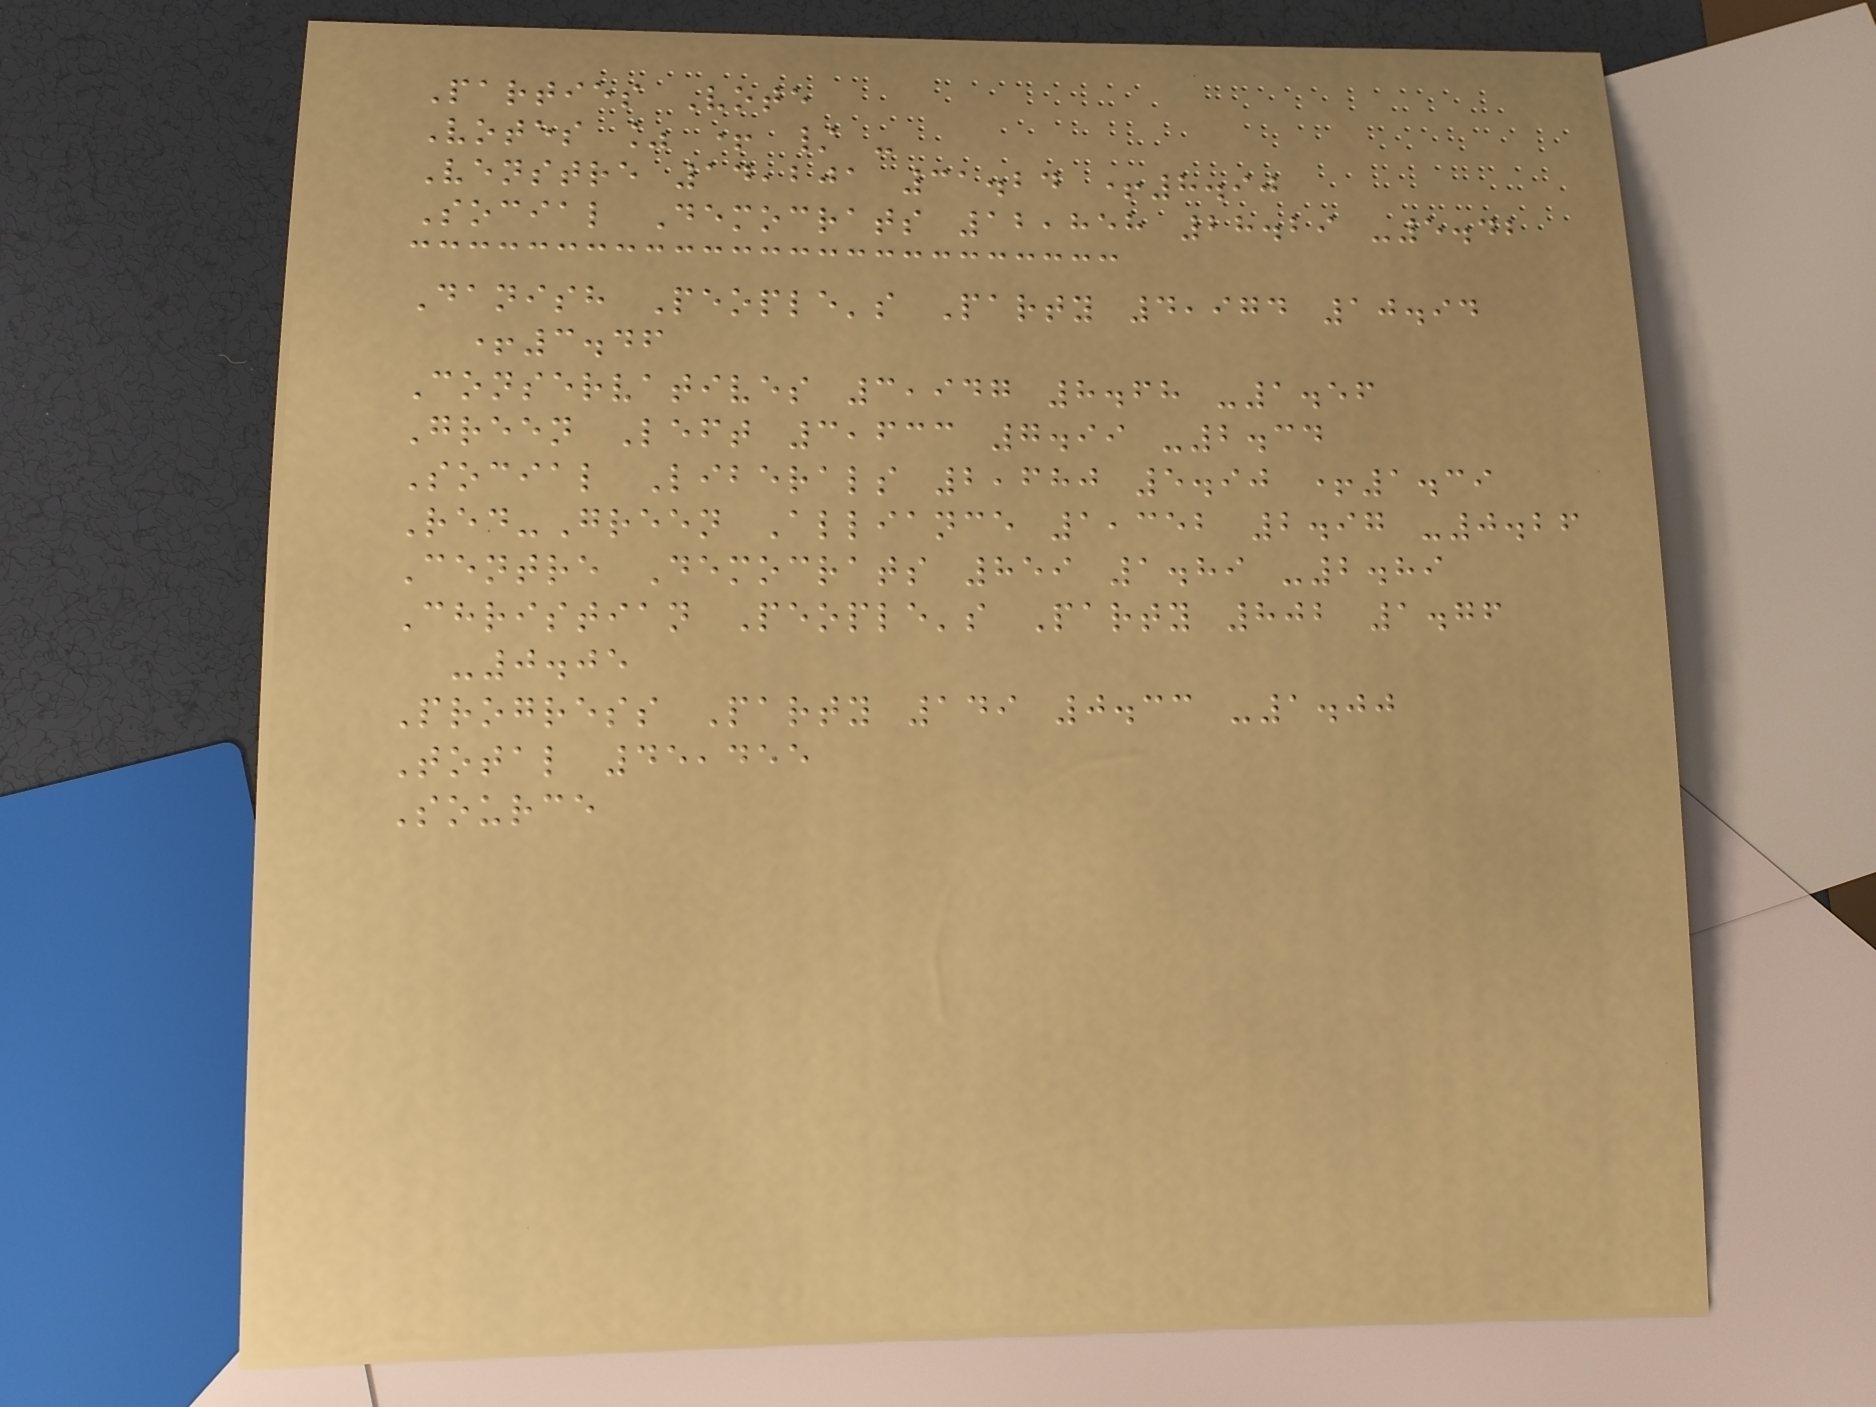Parties Vote
Votes % + / -
Venstre 14,201 31.24 +8.90
Social Democrats 12,858 28.29 -5.42
Danish People's Party 4,974 10.94
+3.46
Conservatives 3,947 8.68 -1.56
Green Left 3,633 7.99 -2.34
Social Liberals 2,680 5.90 +1.39
Red-Green Alliance 1,352 2.97 -0.26
Centre Democrats 859 1.89 -2.89
Christian People's Party 802 1.76
-0.05
Progress Party 149 0.33 -1.00
Total 45,455
Source
